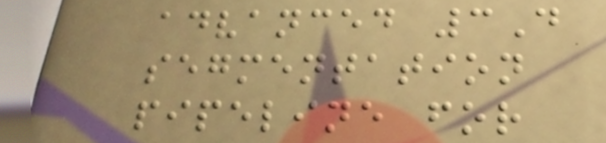advanced 3D
segmentation
pipeline for
